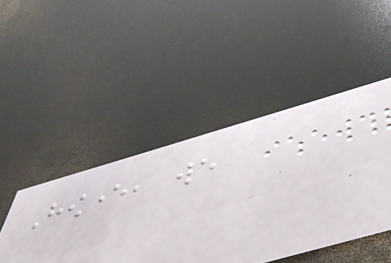However, we
